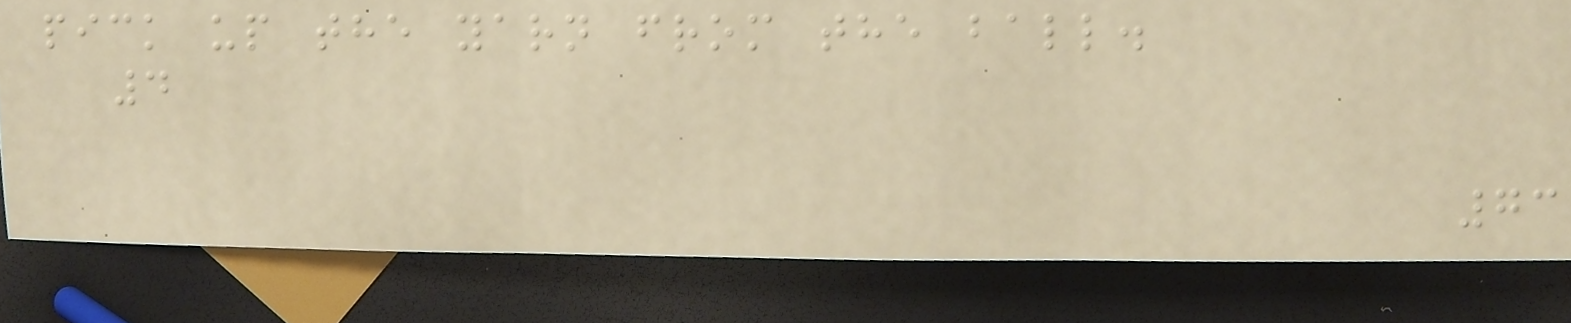pick up the yarn from the ball.
4
73
